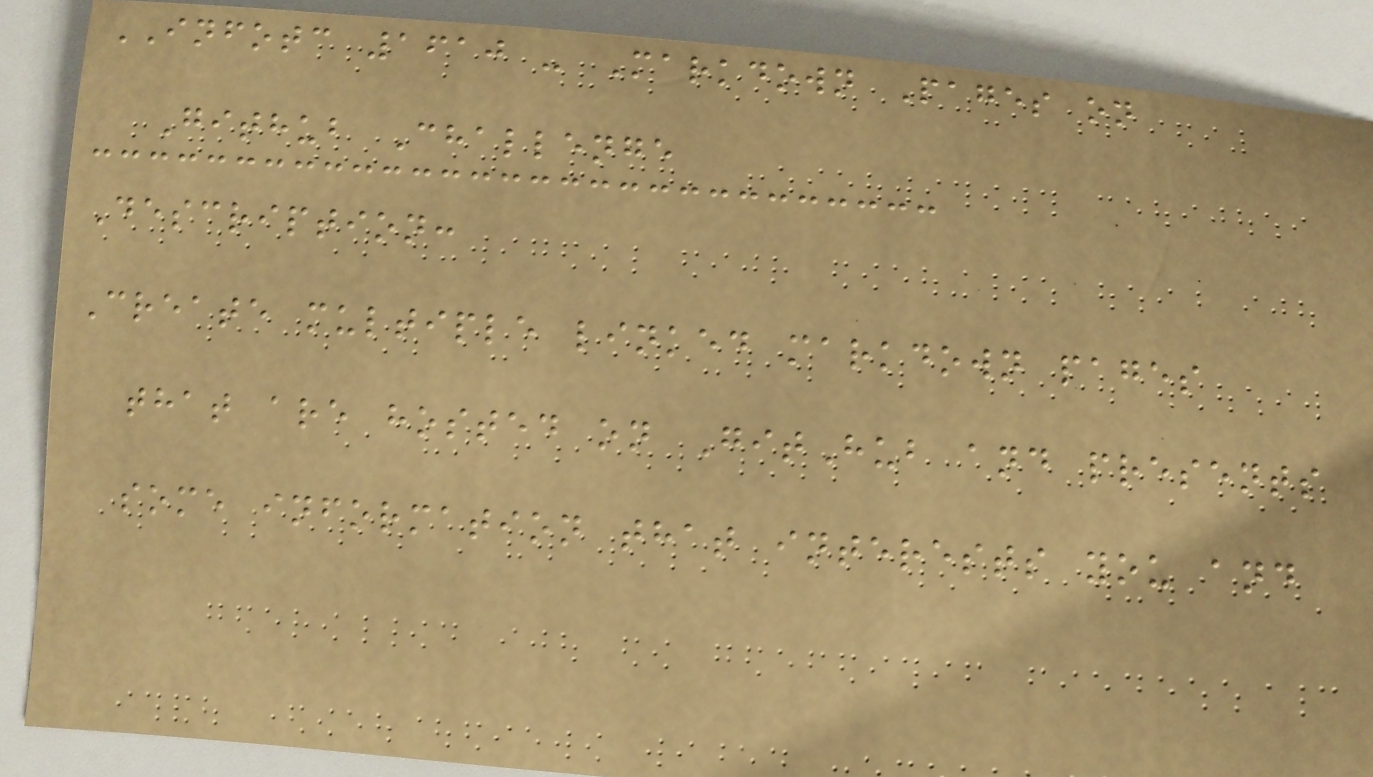INFOTC 1610 - Markdown Pages on
Github Challenge
Description:
Create multiple linked markdown pages
that are hosted on GitHub and presents
some information that interests you and
